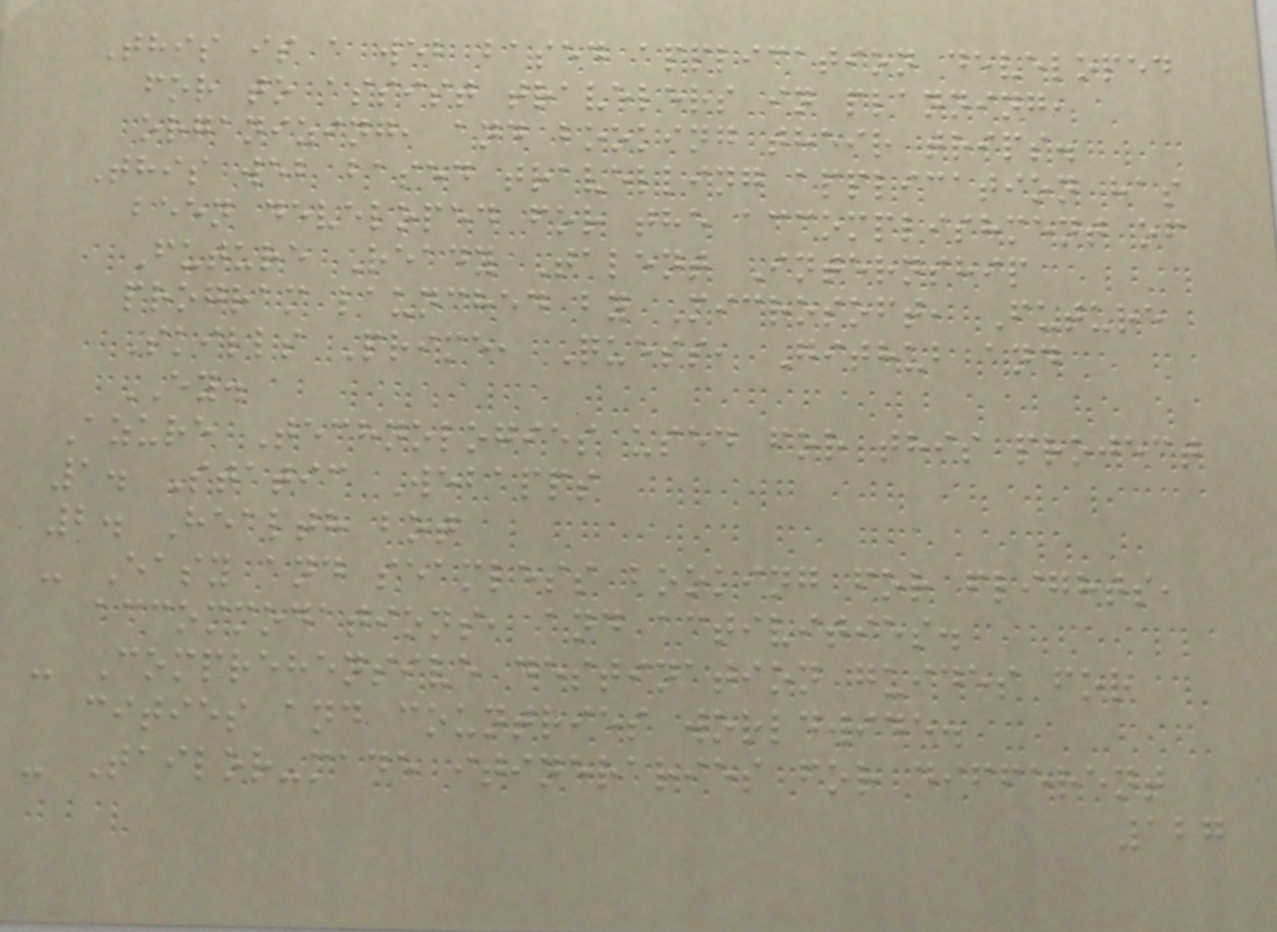This is a web based application developed
for to assist travelers in planning,
organizing, and booking their trips.
This web based travelling application has
been developed for the accomplishment of
Future Ready Talent Internship
program launched by Microsoft, Future
Skills Prime, Quess, Github and
EY.
Azure Technologies used for this project
1. Static Webapps
2. Health bot
- Easy and seamless booking for flights,
accommodations, and activities.
- Comprehensive destination guides for
cities and countries worldwide.
- Tailor-made itineraries for different
127
